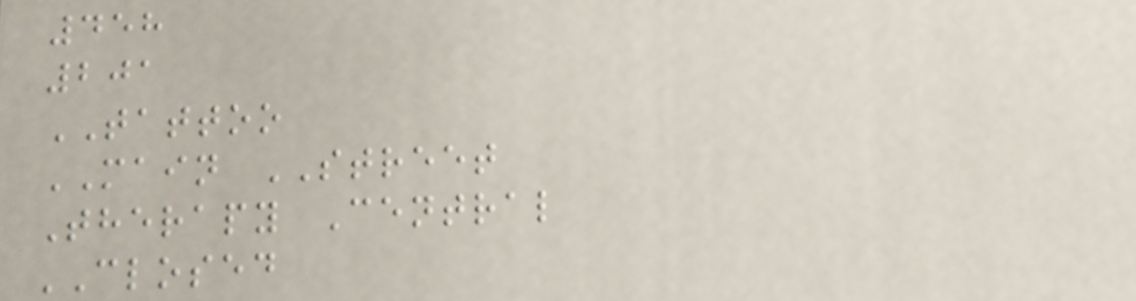458
201
TATTOO
MAIN STREET
Therapy Central
CLOSED
